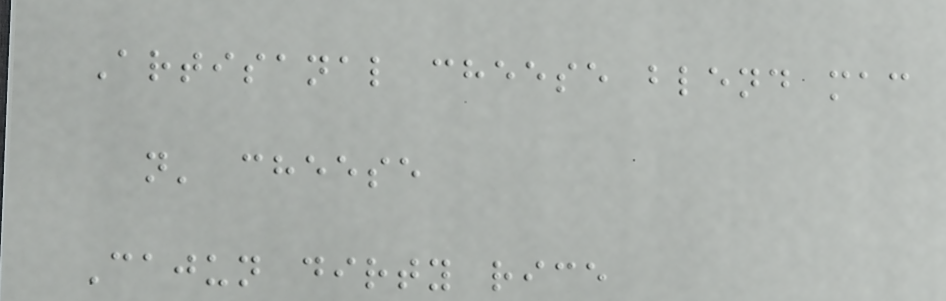Artisanal cheese blend mac
n' cheese
Cajun dirty rice
